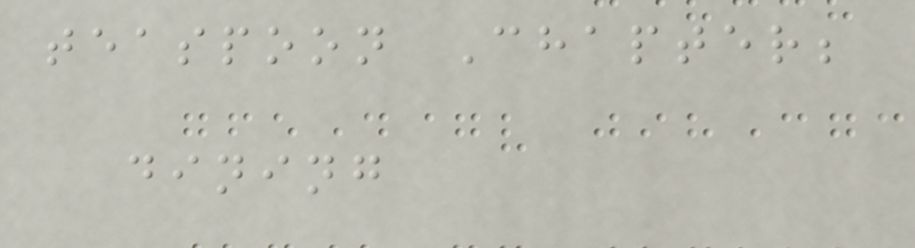teaspoon Chapter;
dining
